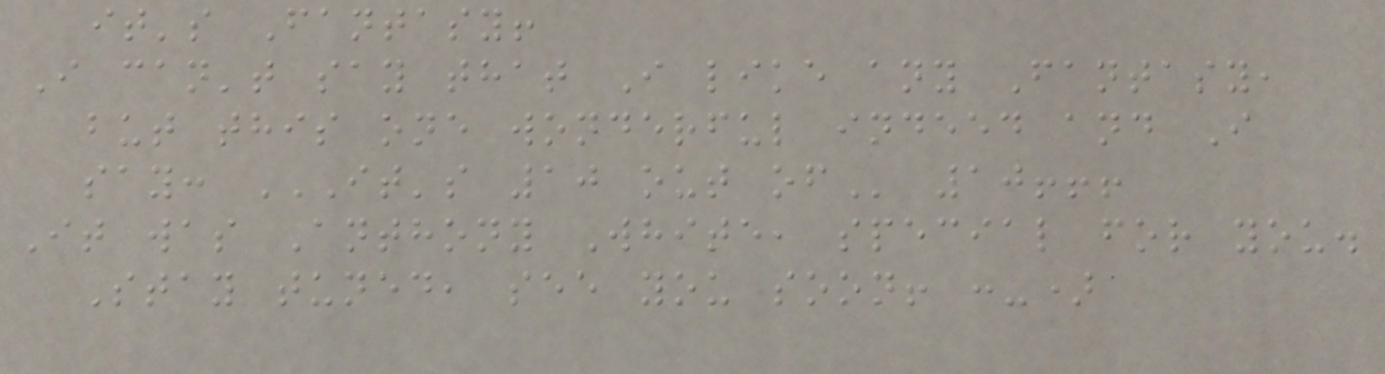it's Fantasy!
I can't say that I like any Fantasy,
but this one wonderful indeed and I
say: IT'S 10 OUT OF 10!!!
It was Anthony White, special for you.
Stay tuned, see you soon! :-)
